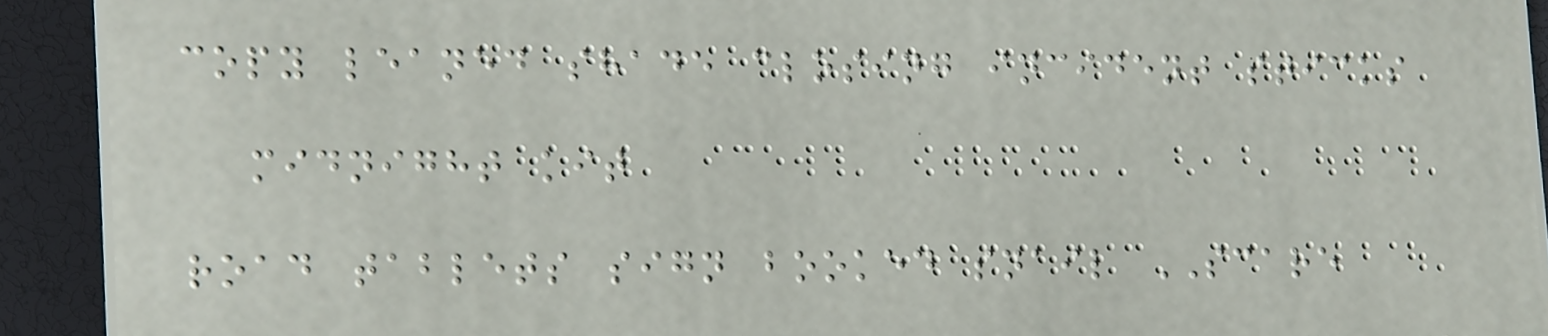copy leaned shade closing incident sticks
midnight kit
road tablets sign booked snail SCARE
